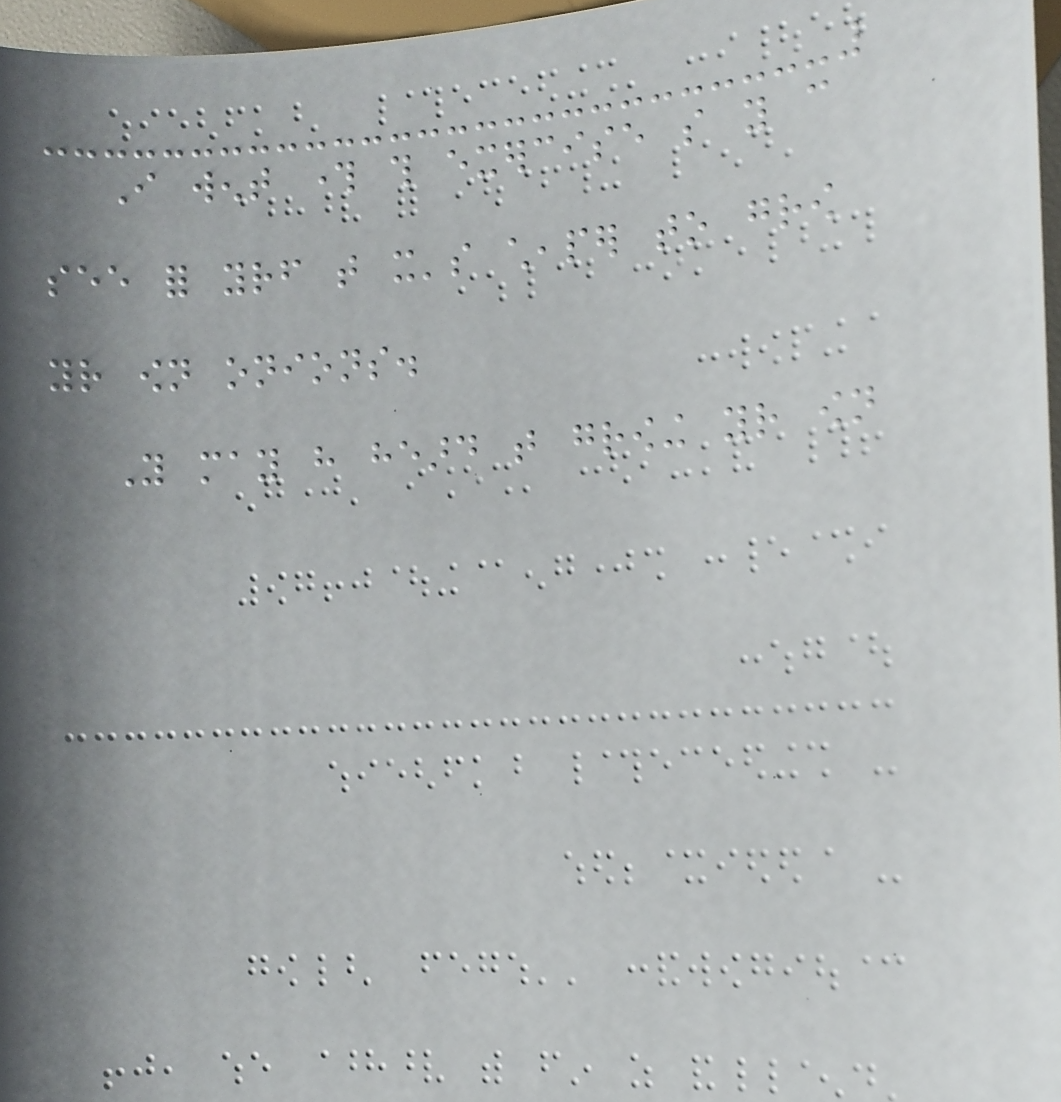I went through this exercise so you can
see for yourself that it's cheaper to grow
your own onions.
You may have heard that growing your own
